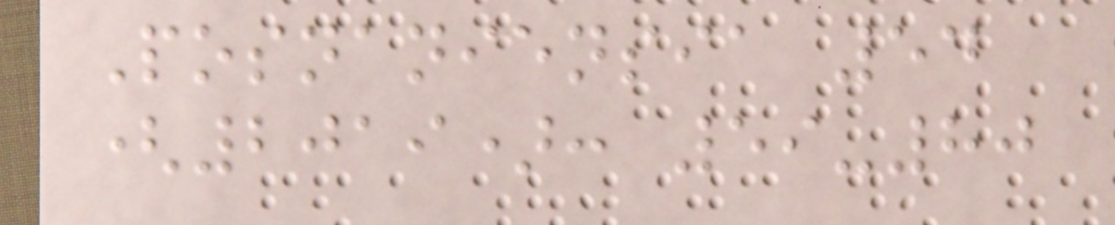Posnaniensia 54
(2019): 59-80
